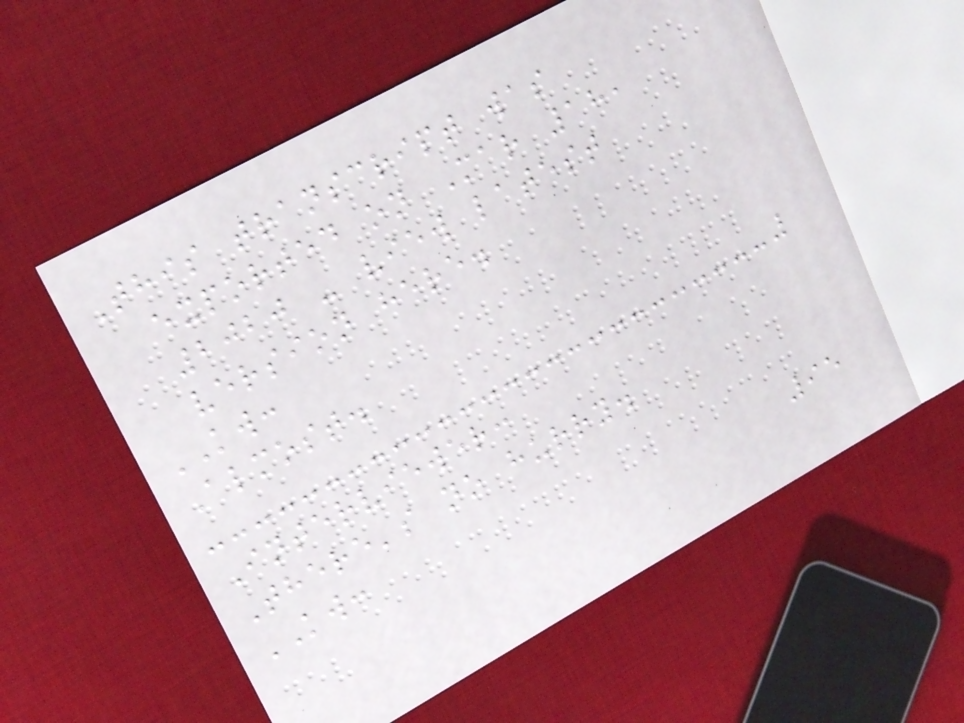This transcript was
exported on Mar 18,
2020 - view latest
version here.
KW:
Almost.
Interviewer:
There's no hurry.
KW:
95
